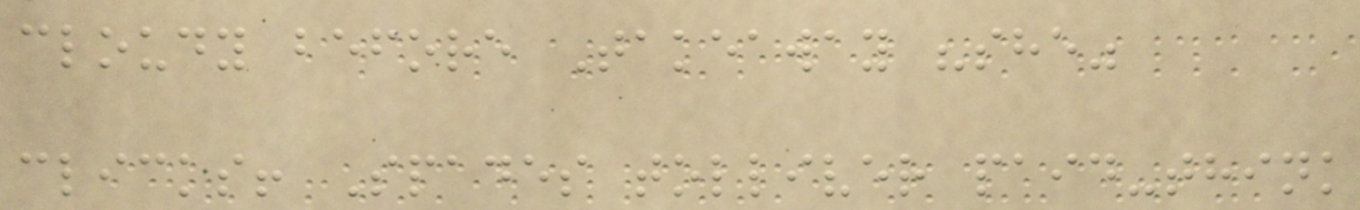cloudy before Takeaway "she"
clicks! Spades tolliver paid-think
